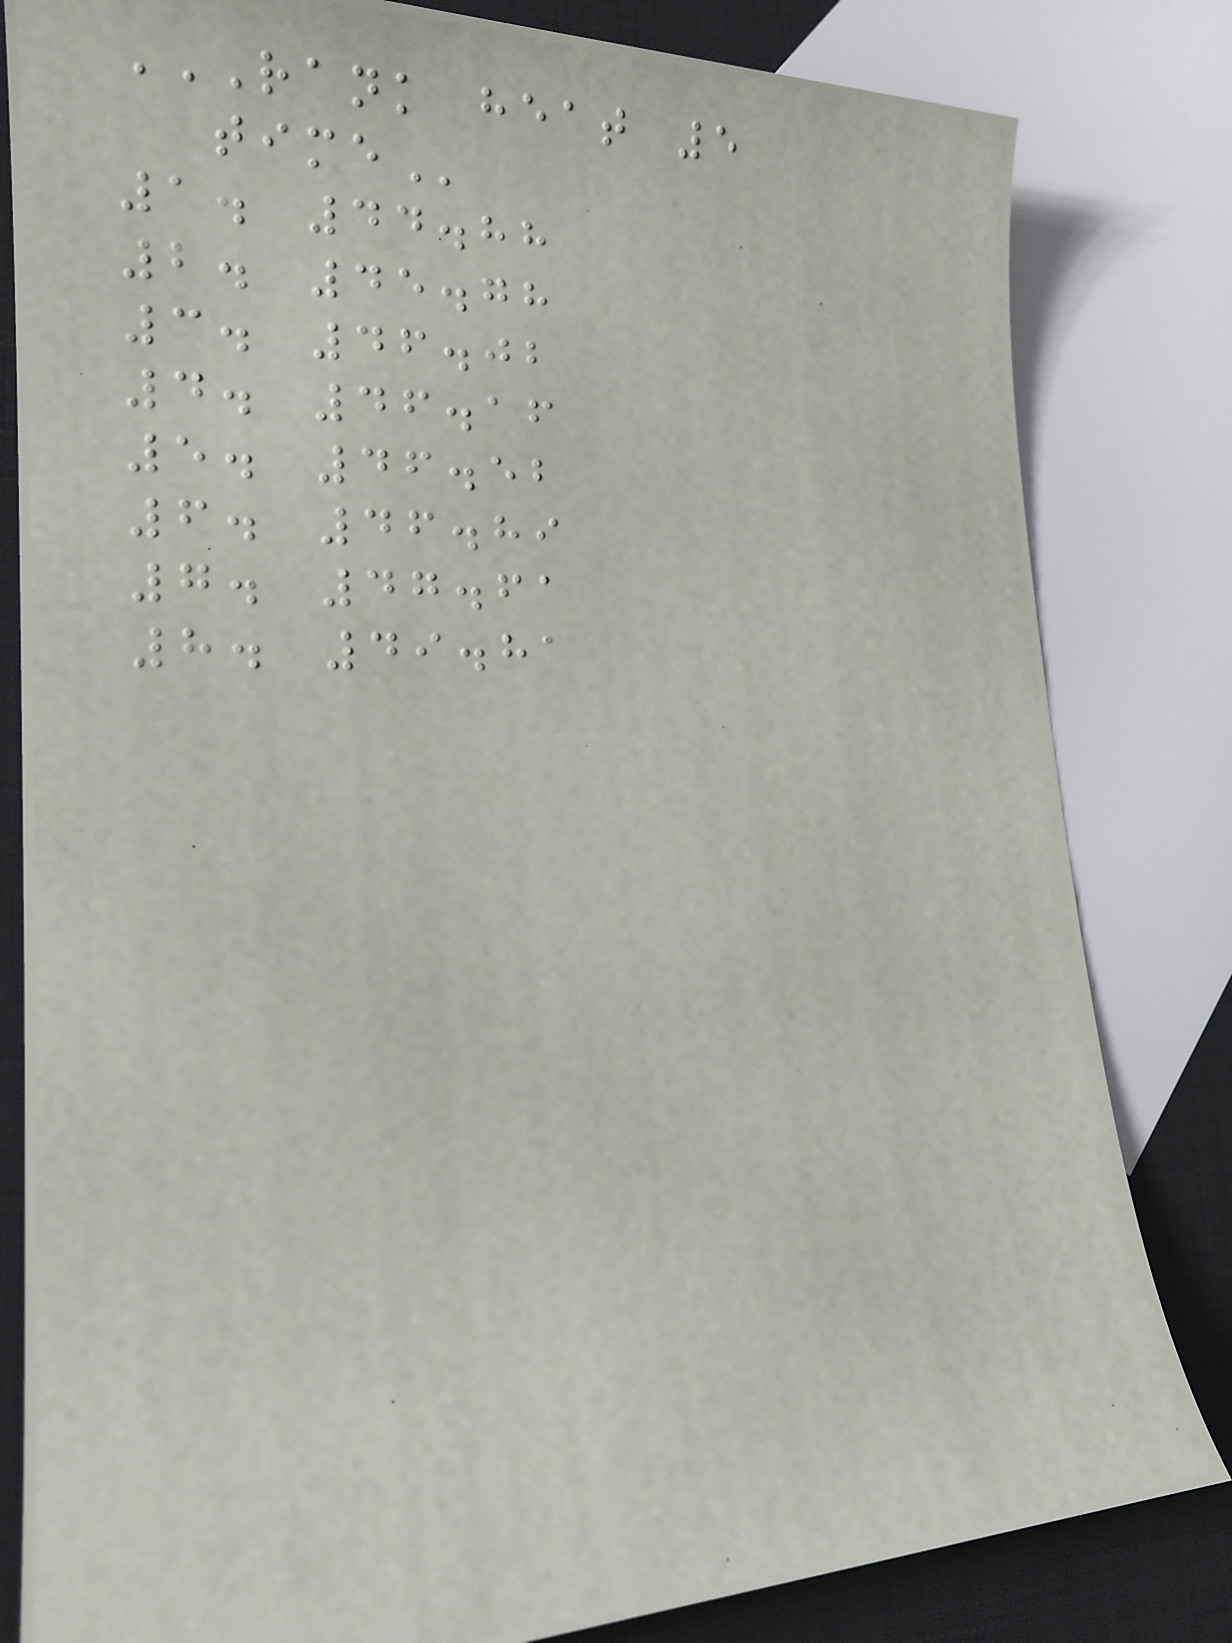RANK HEAT 5
TIME
1. 44.88
2. 45.78
3. 46.02
4. 46.16
5. 46.52
6. 46.89
7. 47.61
8. 49.81
